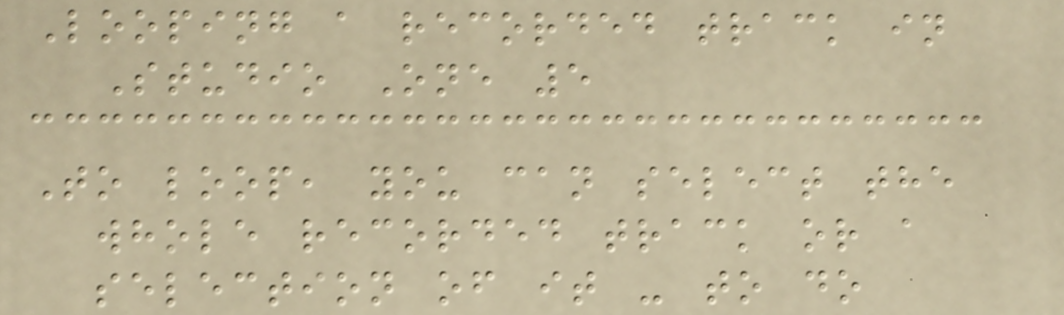Looping a recorded track in
Studio One 5
To loop, you can select the
whole recorded track or a
selection of it - to do
